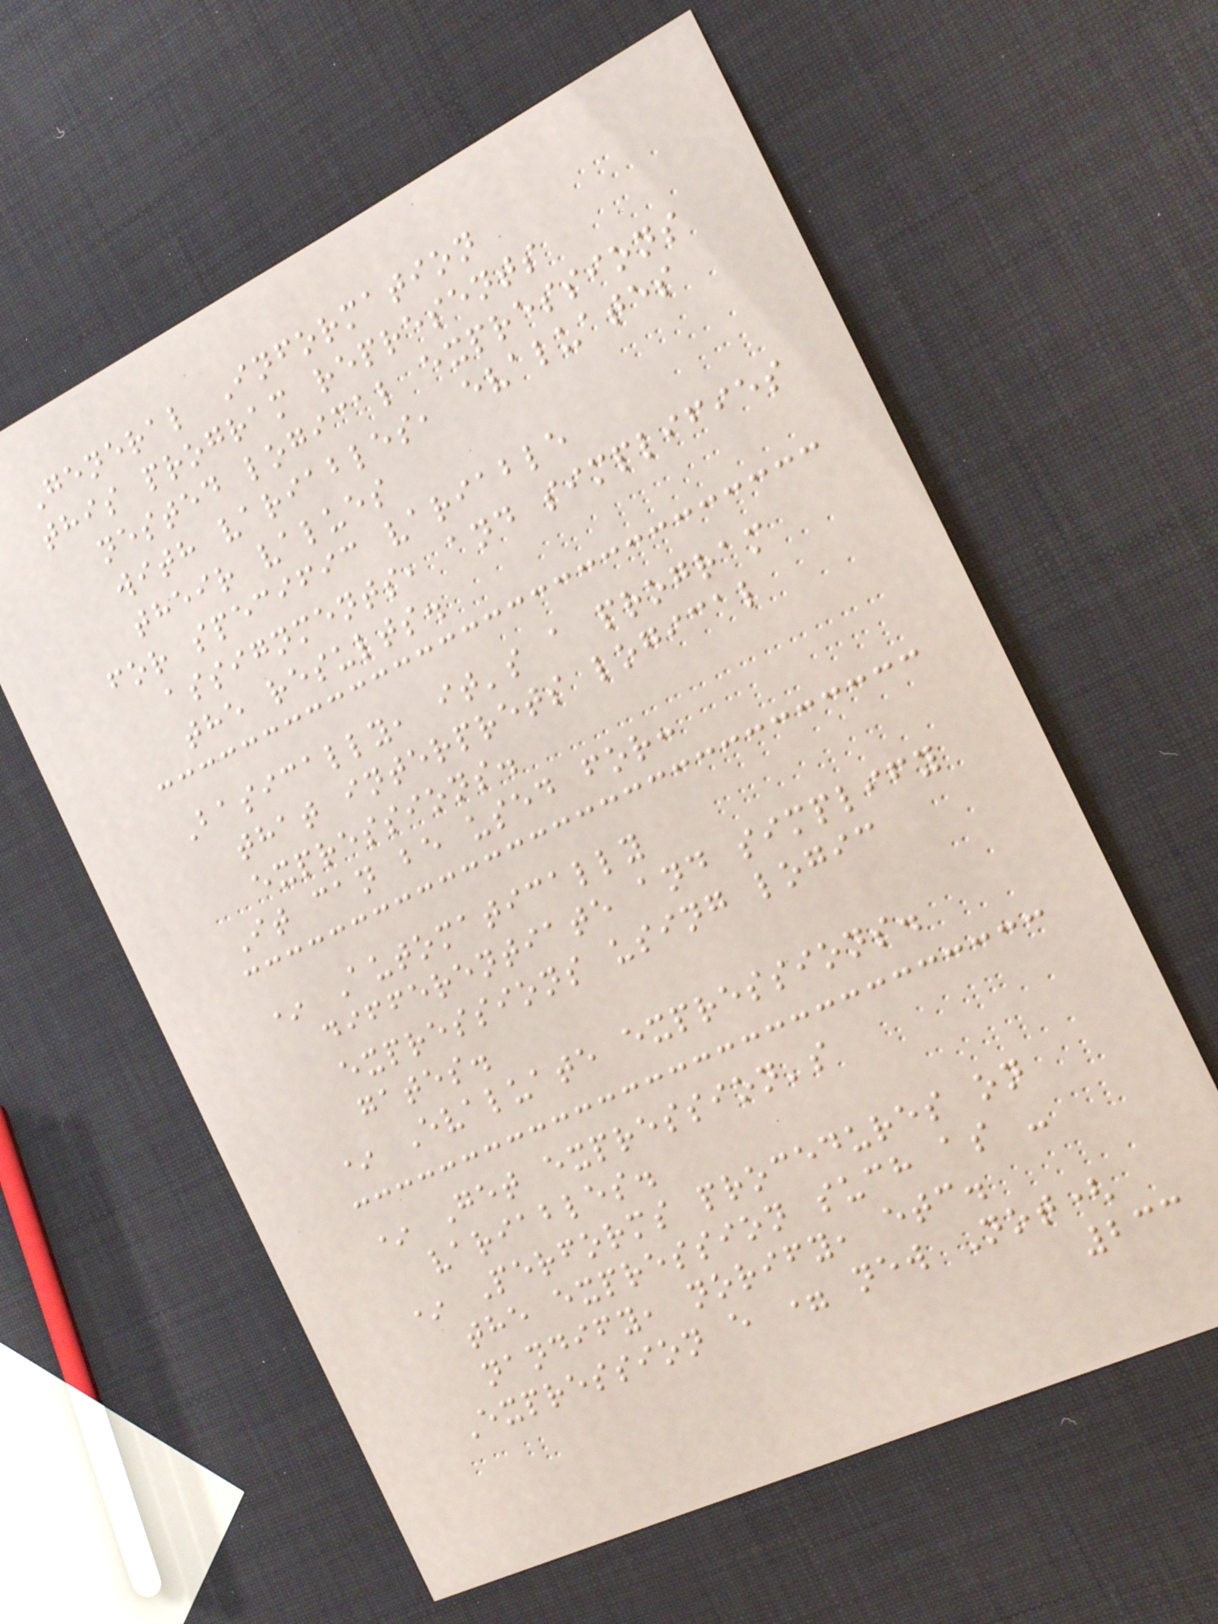General Information
this program represents
nested logical expressions
with variables, evaluates
their values
for specific variable
assignments, and simplifies
the results.
Basically, it's a program
that interprets logical
expressions.
It can be used for:
* Automatically
differentiate and simplify
expressions using logic
gates.
* Evaluate expressions.
* Get expression's
variables.
* Performs procedures on
the expression such as -
nandify, norify, etc.
Expression e = new Not(
233
